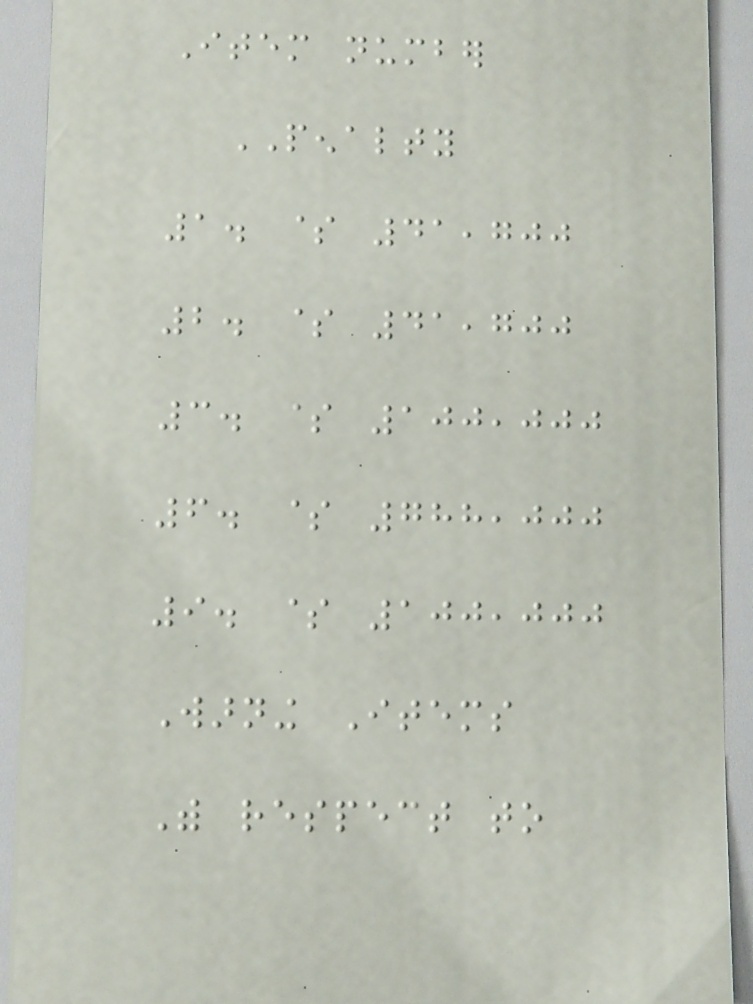Item number
PENALTY
1. $ 41,700
2. $ 41,700
3. $ 100,000
6. $ 788,000
9. $ 100,000
Warning Items
With respect to
